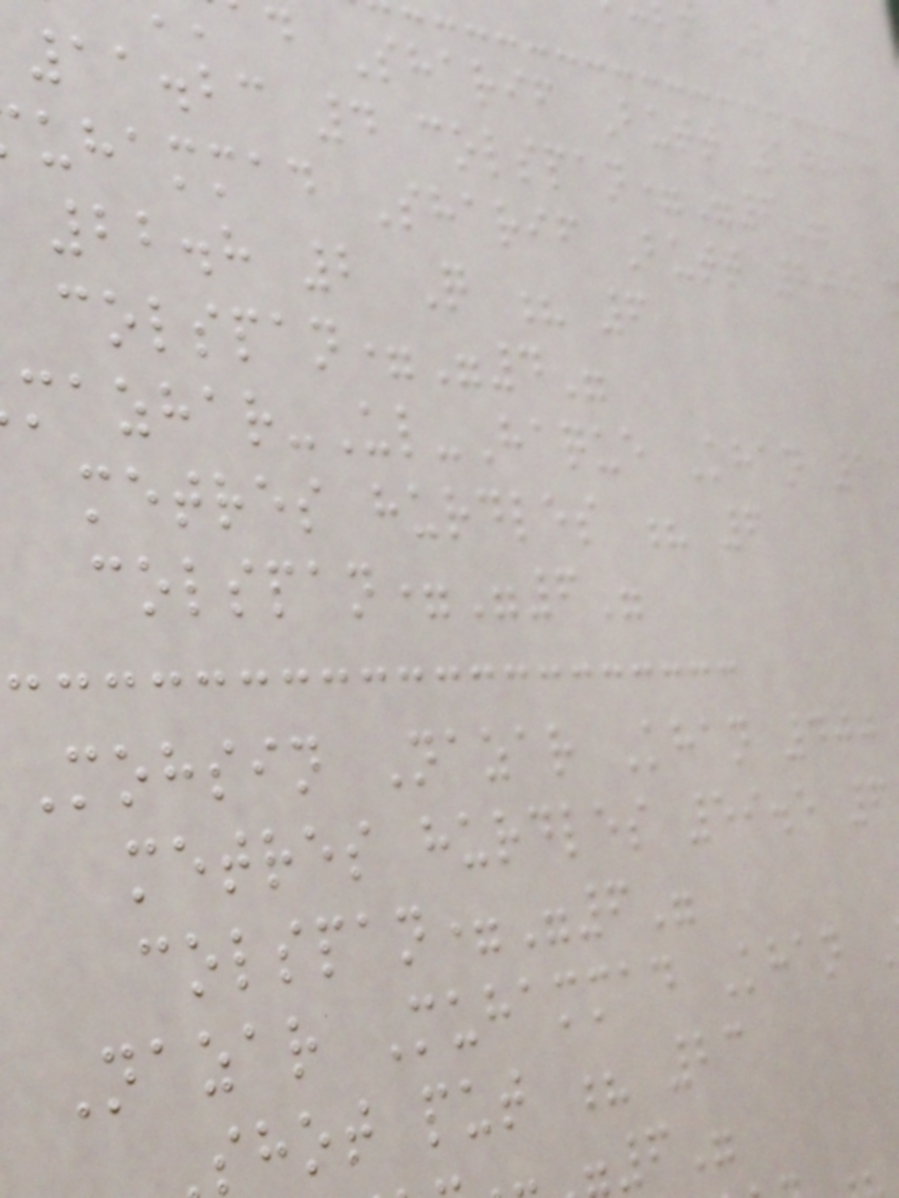d Sharif Butt 100 m
11.23 4 colspan="6"
uhammad Sharif Butt 200
22.8 2 Q ? 6
colspan="4"
azhar-Ul-Haque Khan 11
metres hurdles ? 6
colspan="6"
Mohsin Nazar Khan 400
metres hurdles 59.5 6
colspan="6"
Nazar Muhammad Khan
shot put ? 23
6"
